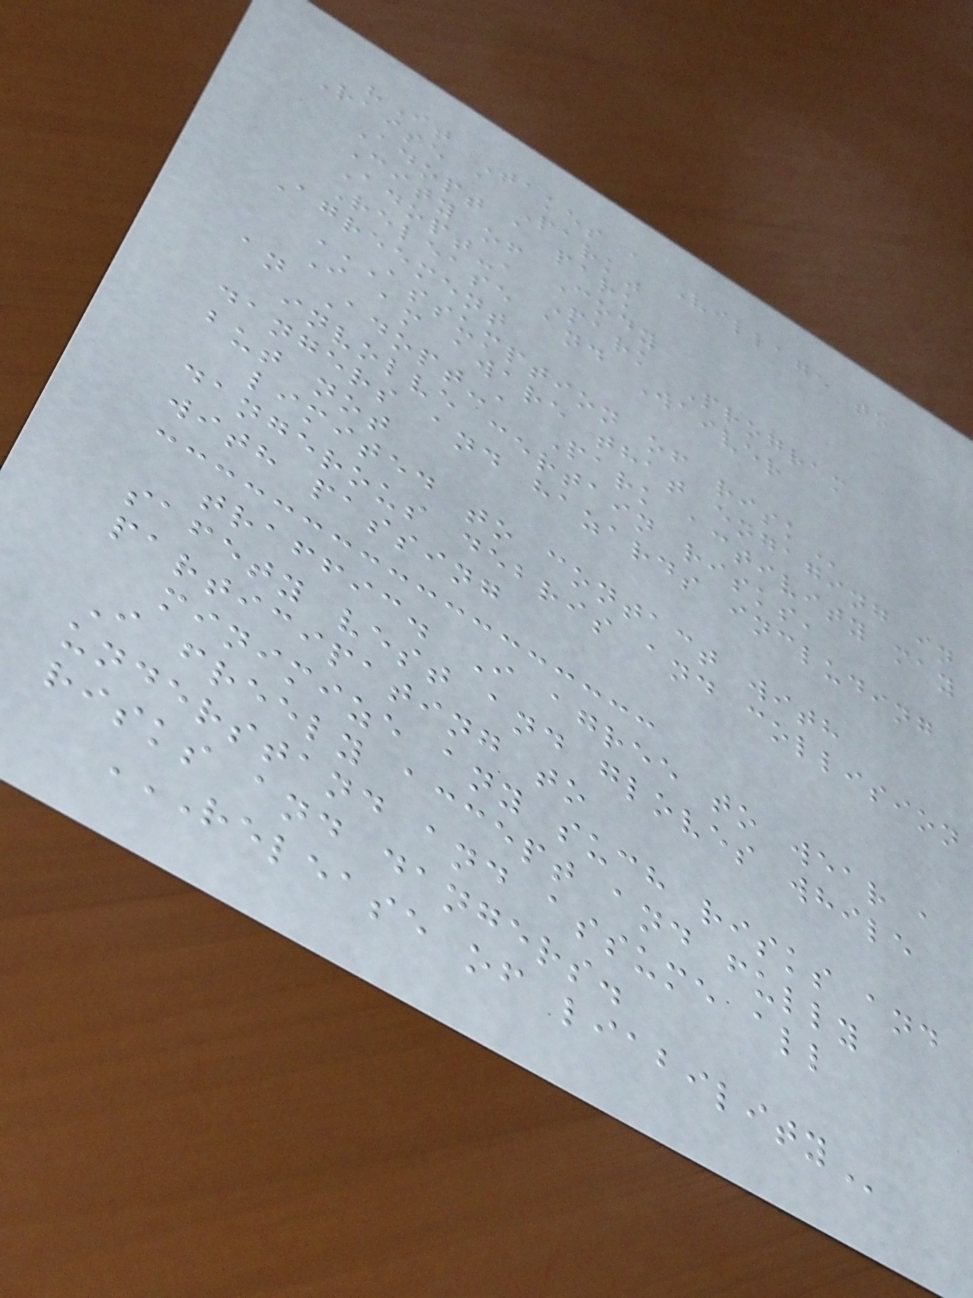"It Takes a Village to
Raise a Park"
Adopt a park
City of Cody
Adopt-a Park Program
Release and Waiver
Agreement
ASSUMPTION OF RISK
I am aware that engaging in
an Adopt-a Park activity may
involve certain risks,
dangers and hazards including
but not
limited to contact with
dangerous debris and collision
with passing
traffic. I agree to wear a
safety vest and gloves while
participating to
minimize any such risks and
I freely accept and fully
understand and assume all
risks and dangers.
RELEASE OF LIABILITY
